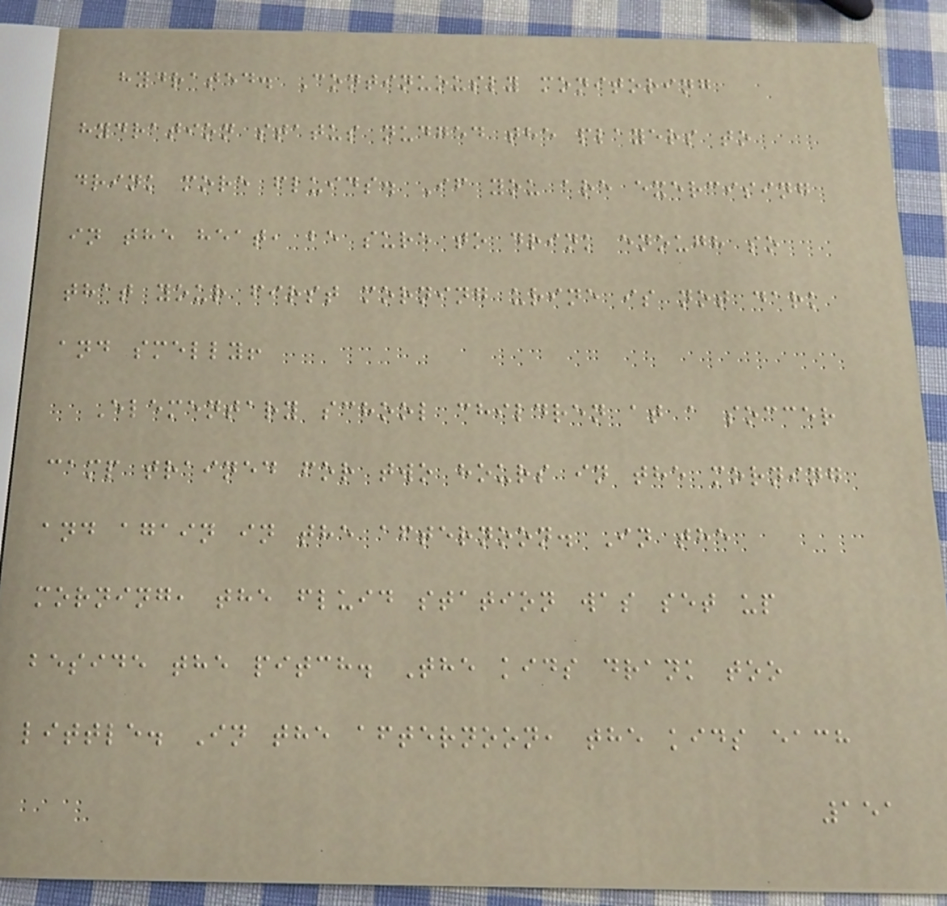hydrated. Continuously monitoring
hydration status nudged the players to
drink more fluids. If you are exercising
in the heat, be sure to drink enough so
that your first morning urine is not dark
and smelly!
Elementary school children at a soccer
camp trained for two hours in the morning
and again in the afternoon. In the
morning, the fluid station was set up
beside the pitch. The kids drank too
little. In the afternoon, the kids each
151
